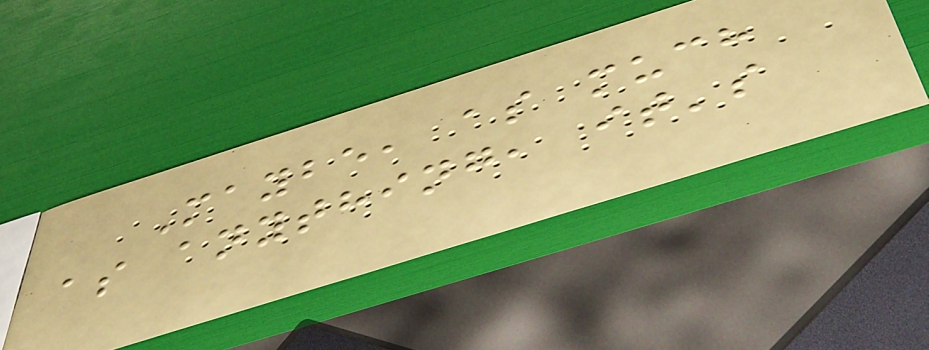Maybe, as much
as anything, it's
